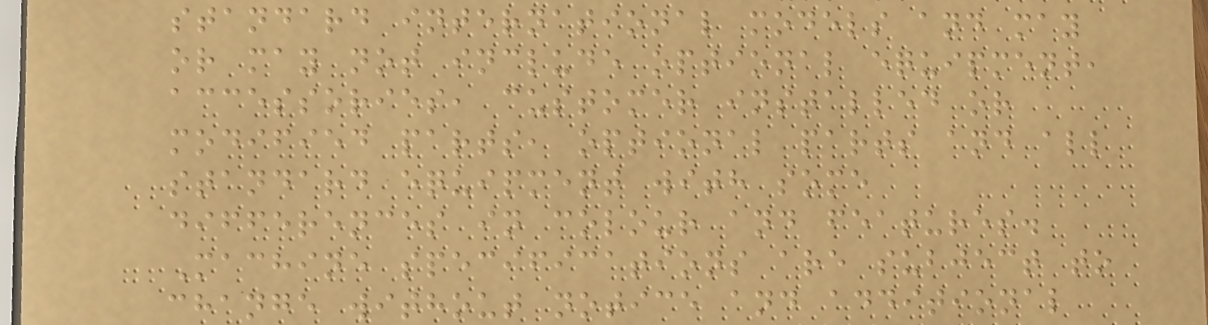standard international models and may
or may not include optional equipment,
accessories, customer installed or
modified parts, optional parts and all
standard equipment with some
differences in colour and features.
Machine specifications are subject to
change without notice and additional
